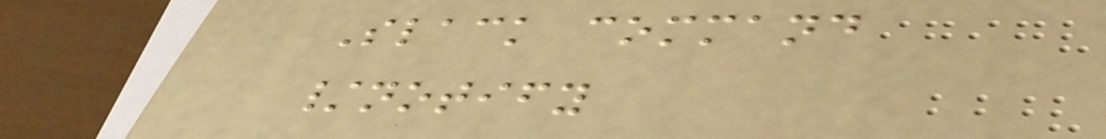Slack command
/notify
